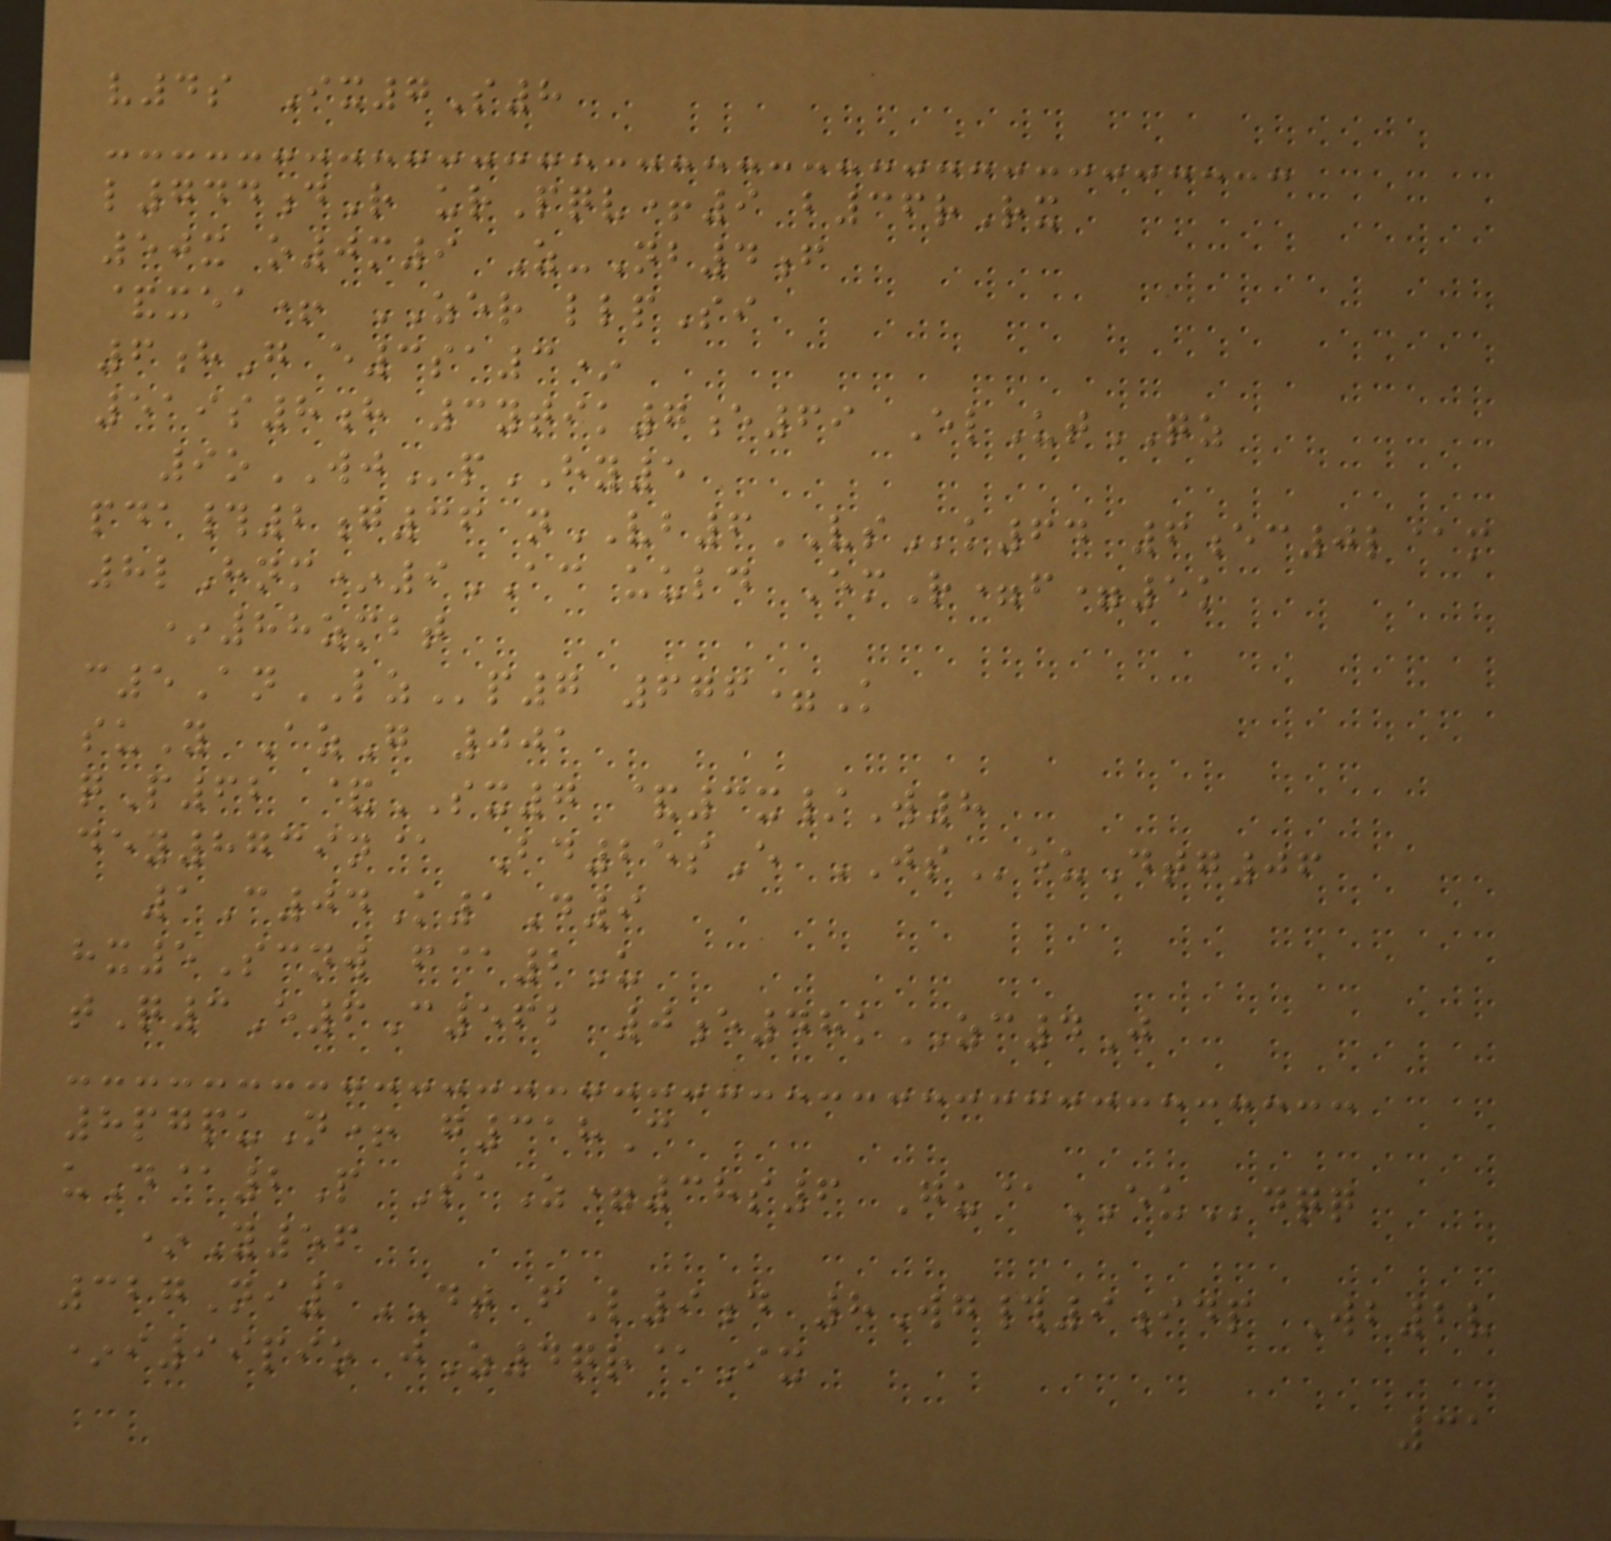v4s Ix7S8
l744dR urPqv+9 b36rRx
50x o0m9 Z-Nb4f
&xea+ ZER llpSi
6hG e3sa3*
519s8h 3ytik7e69 ElUtQZ
9oWJpHY5
pda#2g36 nVB6VSk64 6ec0l@m
8lHnm*9AC uuld EmR=f=5k
*88zmbt
c5AnLZp7 676=K
suY AzG 001
qP62 &SX7 &3x/W8
dey8739n@ Bd25sE JSeuDtg06
1C04K1D9
hx5Scnw f@2U
tQ3E6C562 0e48kZC4J
8pgpuN+ g318C
uD@2P SaZ=38s6 Gu@EUdqq
*Y56
327Ni1DT fL9d 8Wg#9idp Wb2v
*i99pio jZ4qr@Ix
31
